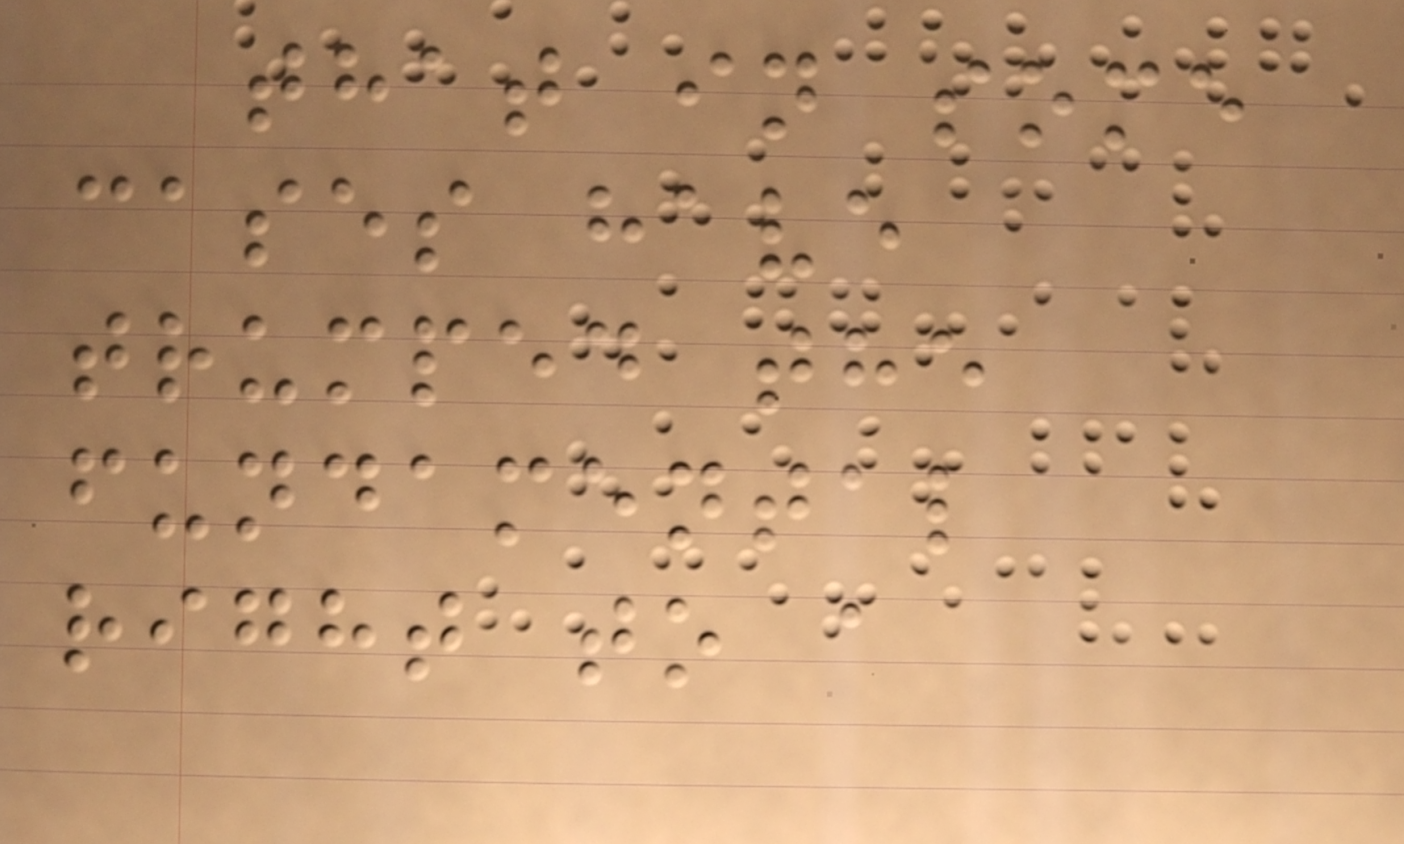that in some
cases have
trumped the
fundamental
right to a
